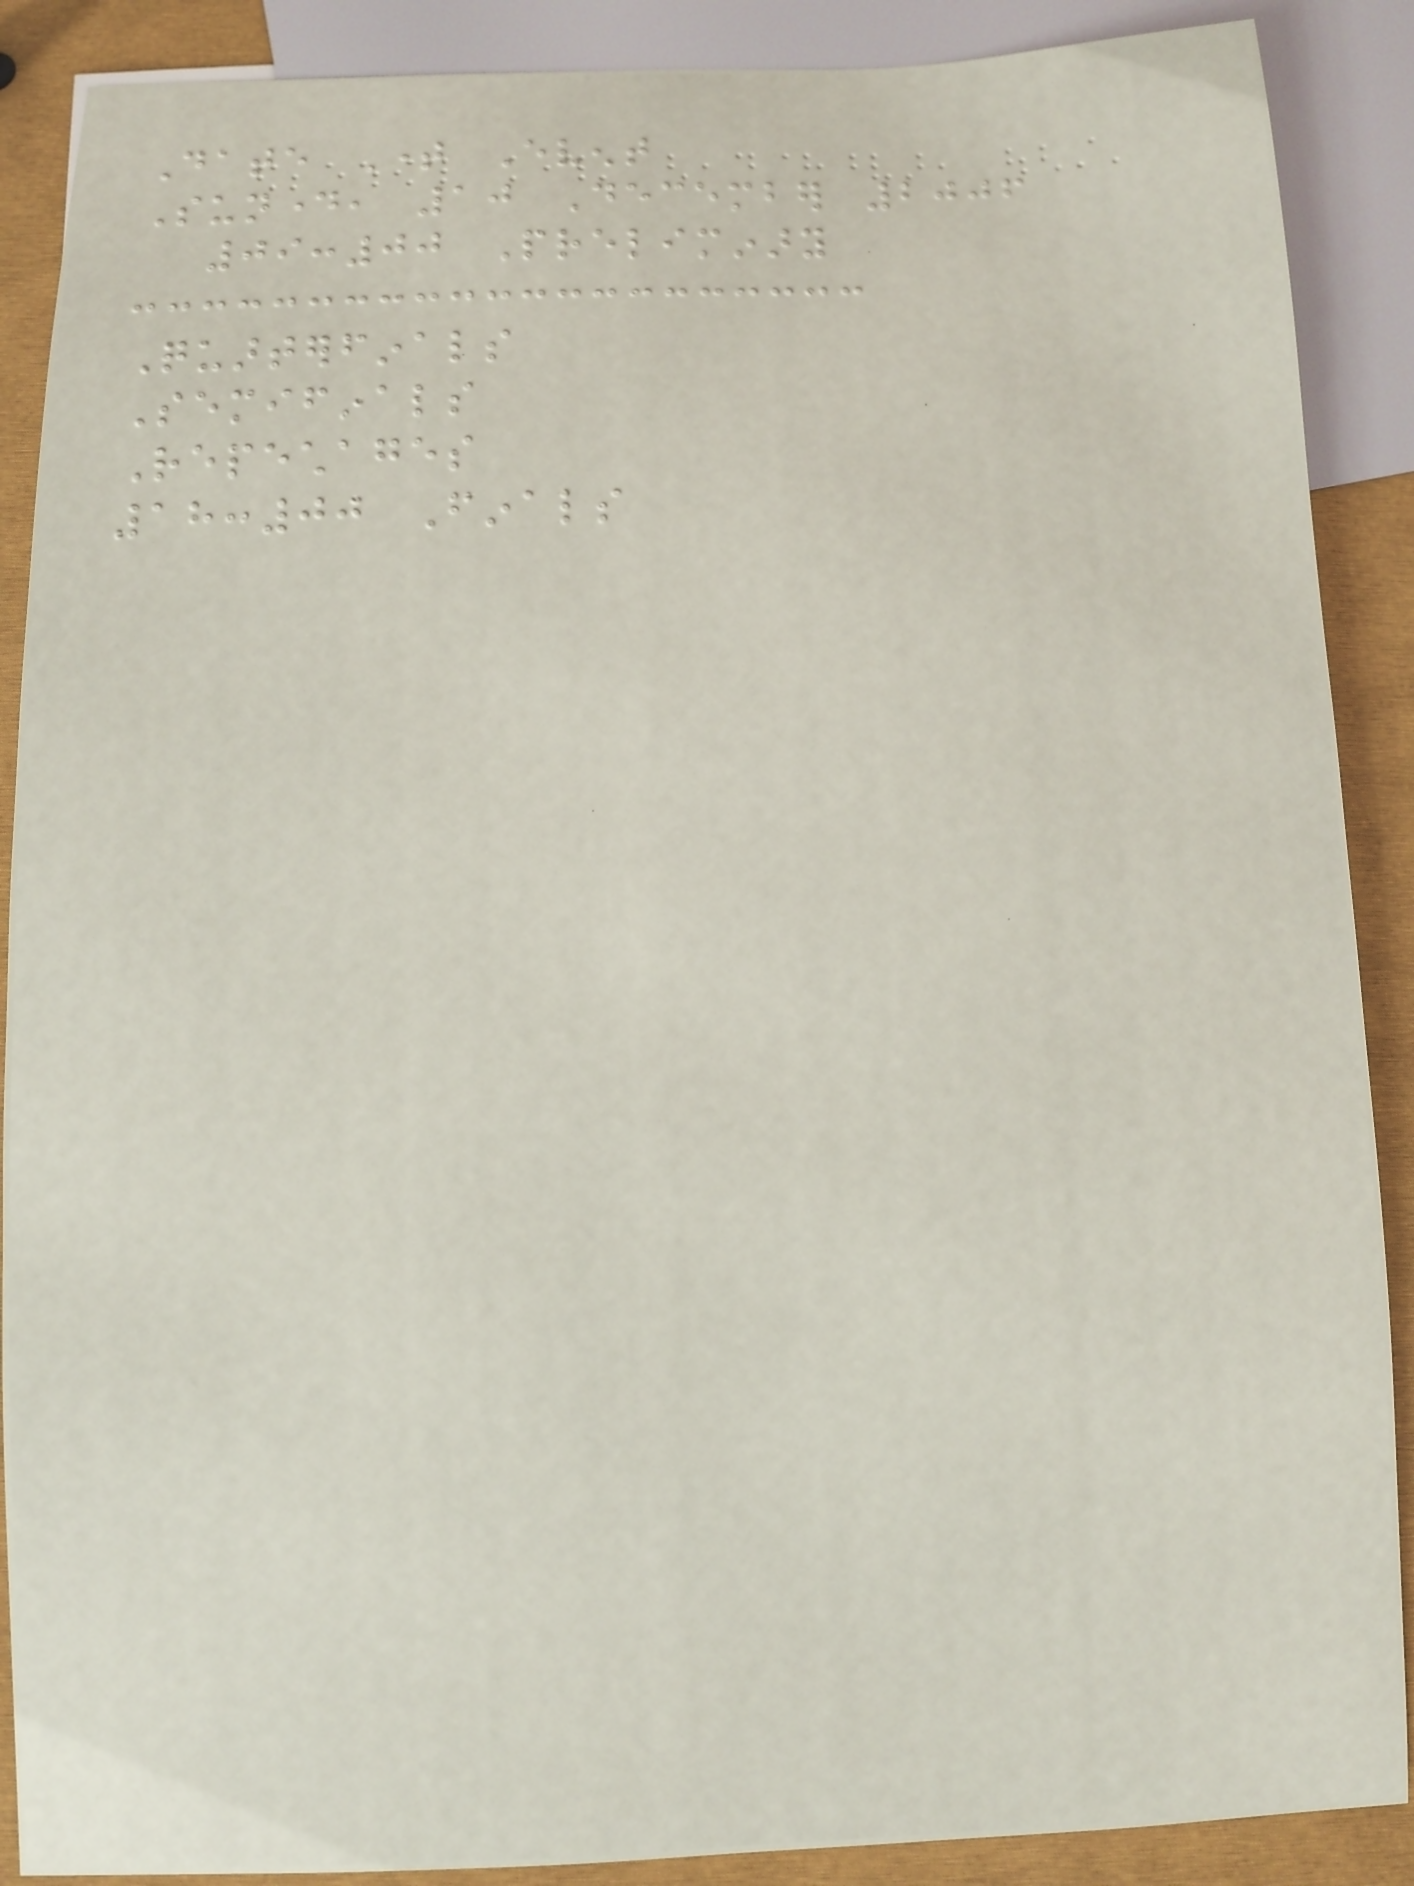Date Time Event
Sunday, 10 December 2006
09:00 Preliminary
Quarterfinals
Semifinals
Repechages
18:00 Finals
